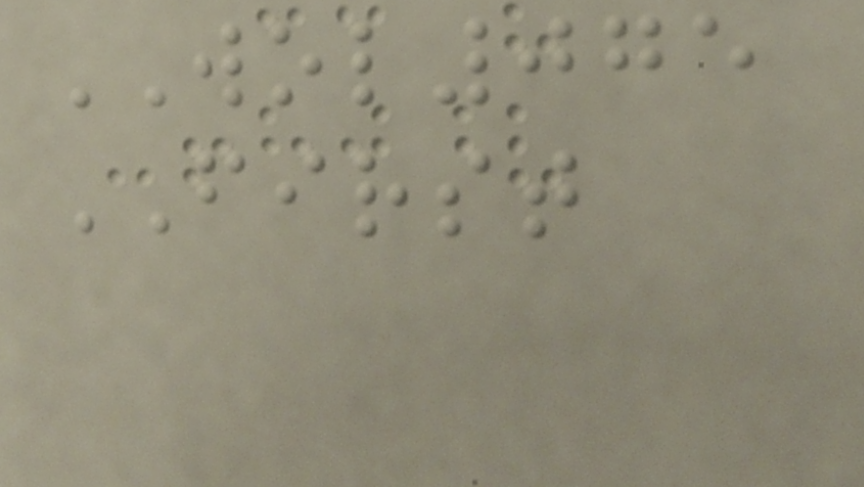WOL075
FIRST
